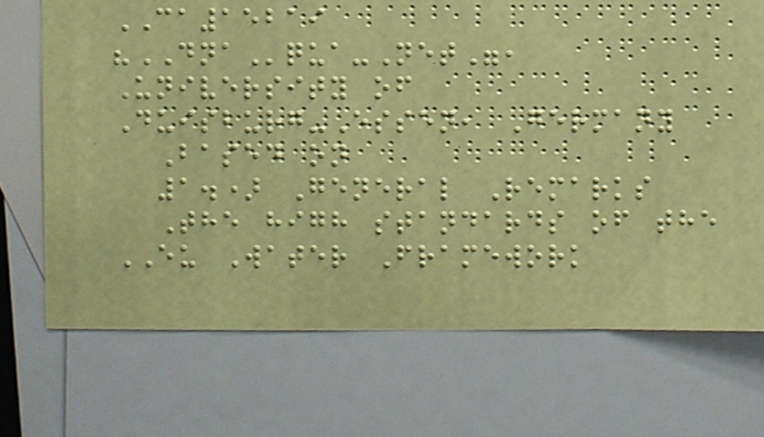CA15219
"DNAqua-Net",
University of
Duisburg-Essen, Germany
Based on
1.) General Remarks
The high standards of the
EU Water Framework
